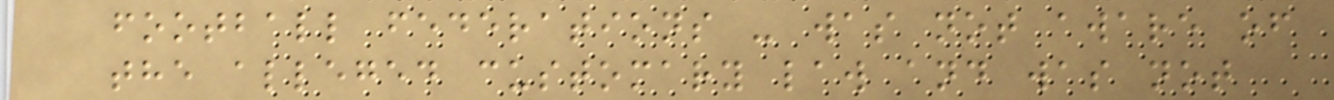football federations - was not aware of
the alleged customary law and was not
